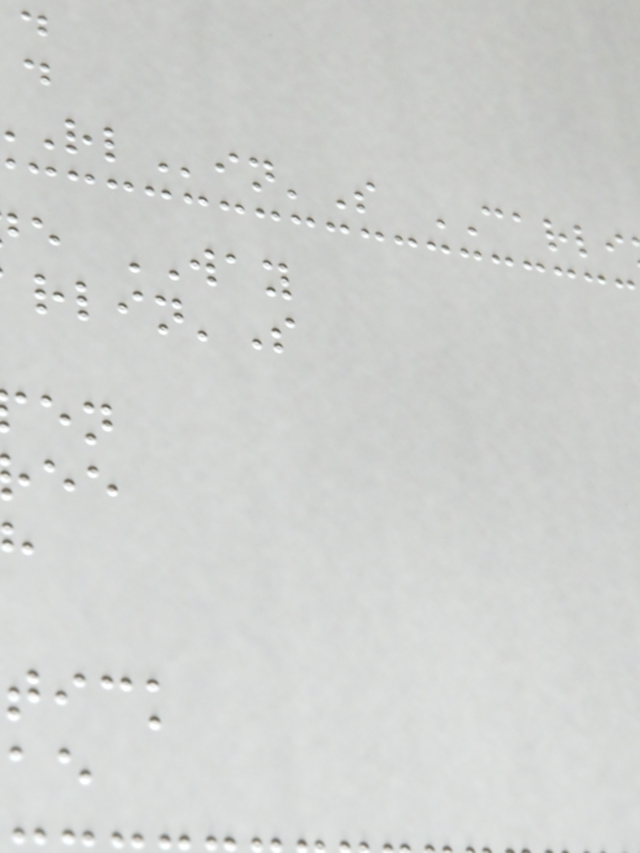in'S CARLI
e WAY
tick
